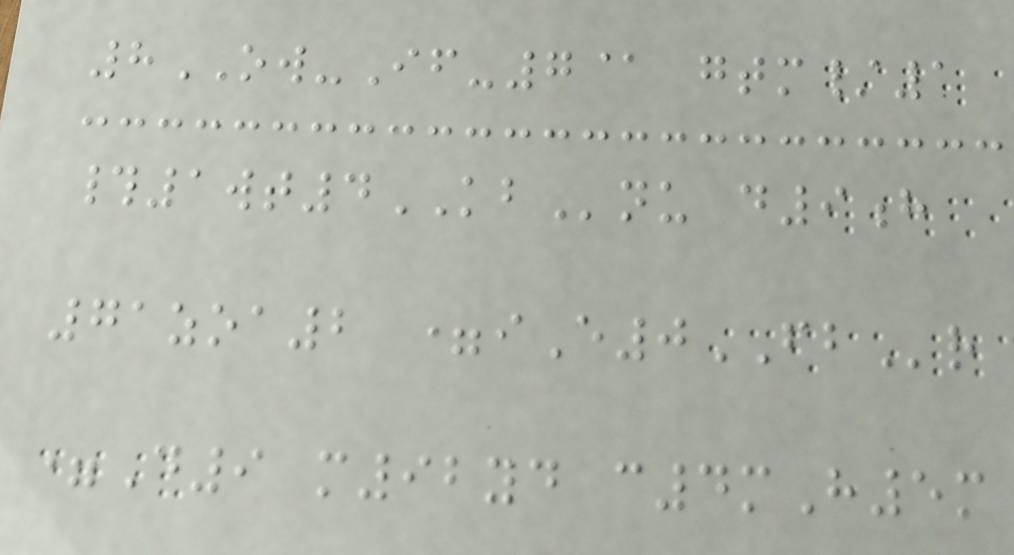8OW-If-7@ gtm/1
#1wt4KBnu d9h
71zoa2 =iE0FBr
=D9 m92yd c4mH5m
